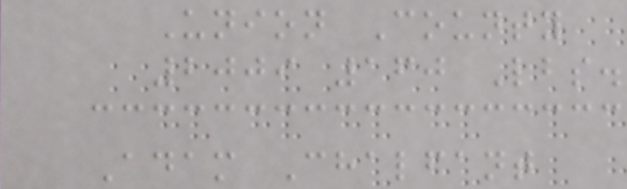Union County
2009 160 Lbs.
Adam Chalfant
